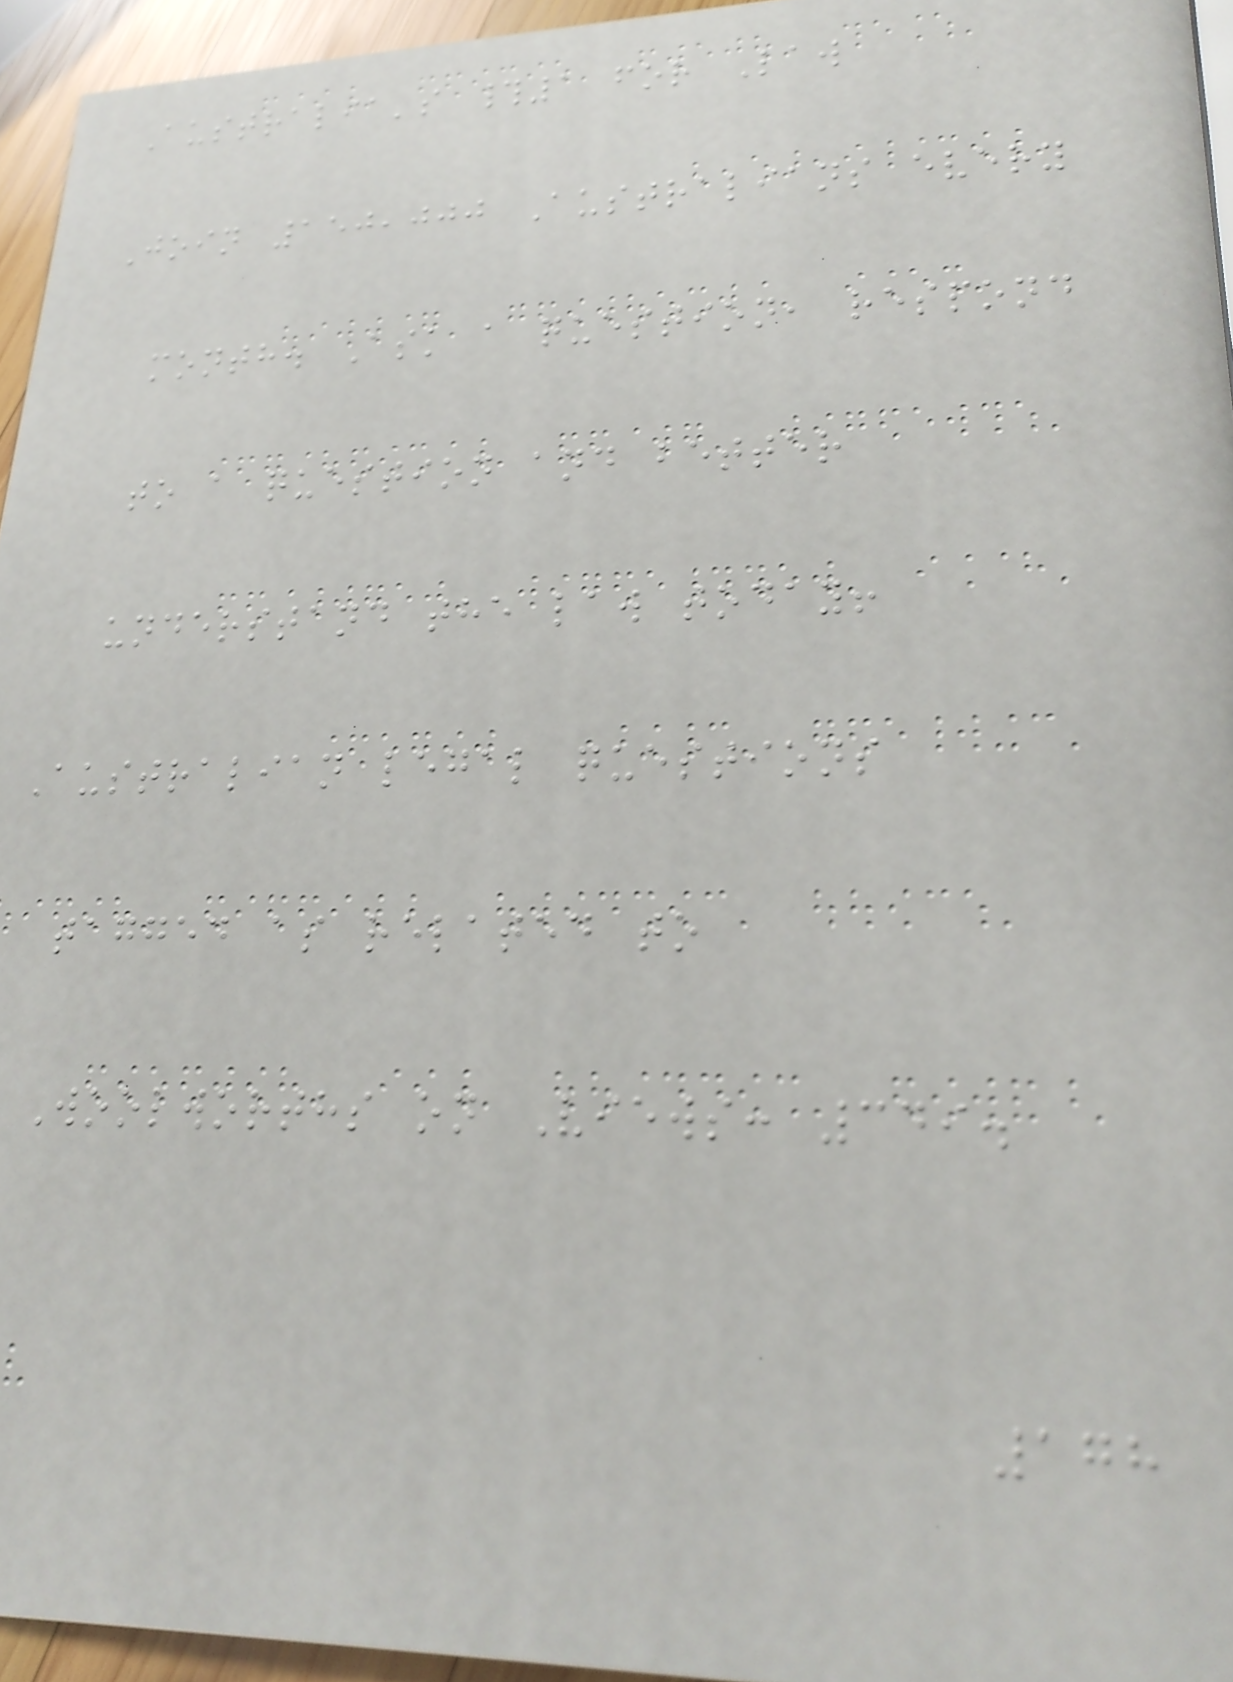Australia's #1 for Law
Join 150,000 Australians every
month. Ask a question, respond
to a question and better
understand the law today!
Australian legal questions
tagged as related to
Woolworths on Views: 349.
178
